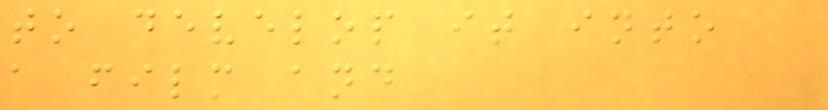to develop it into
a film and
